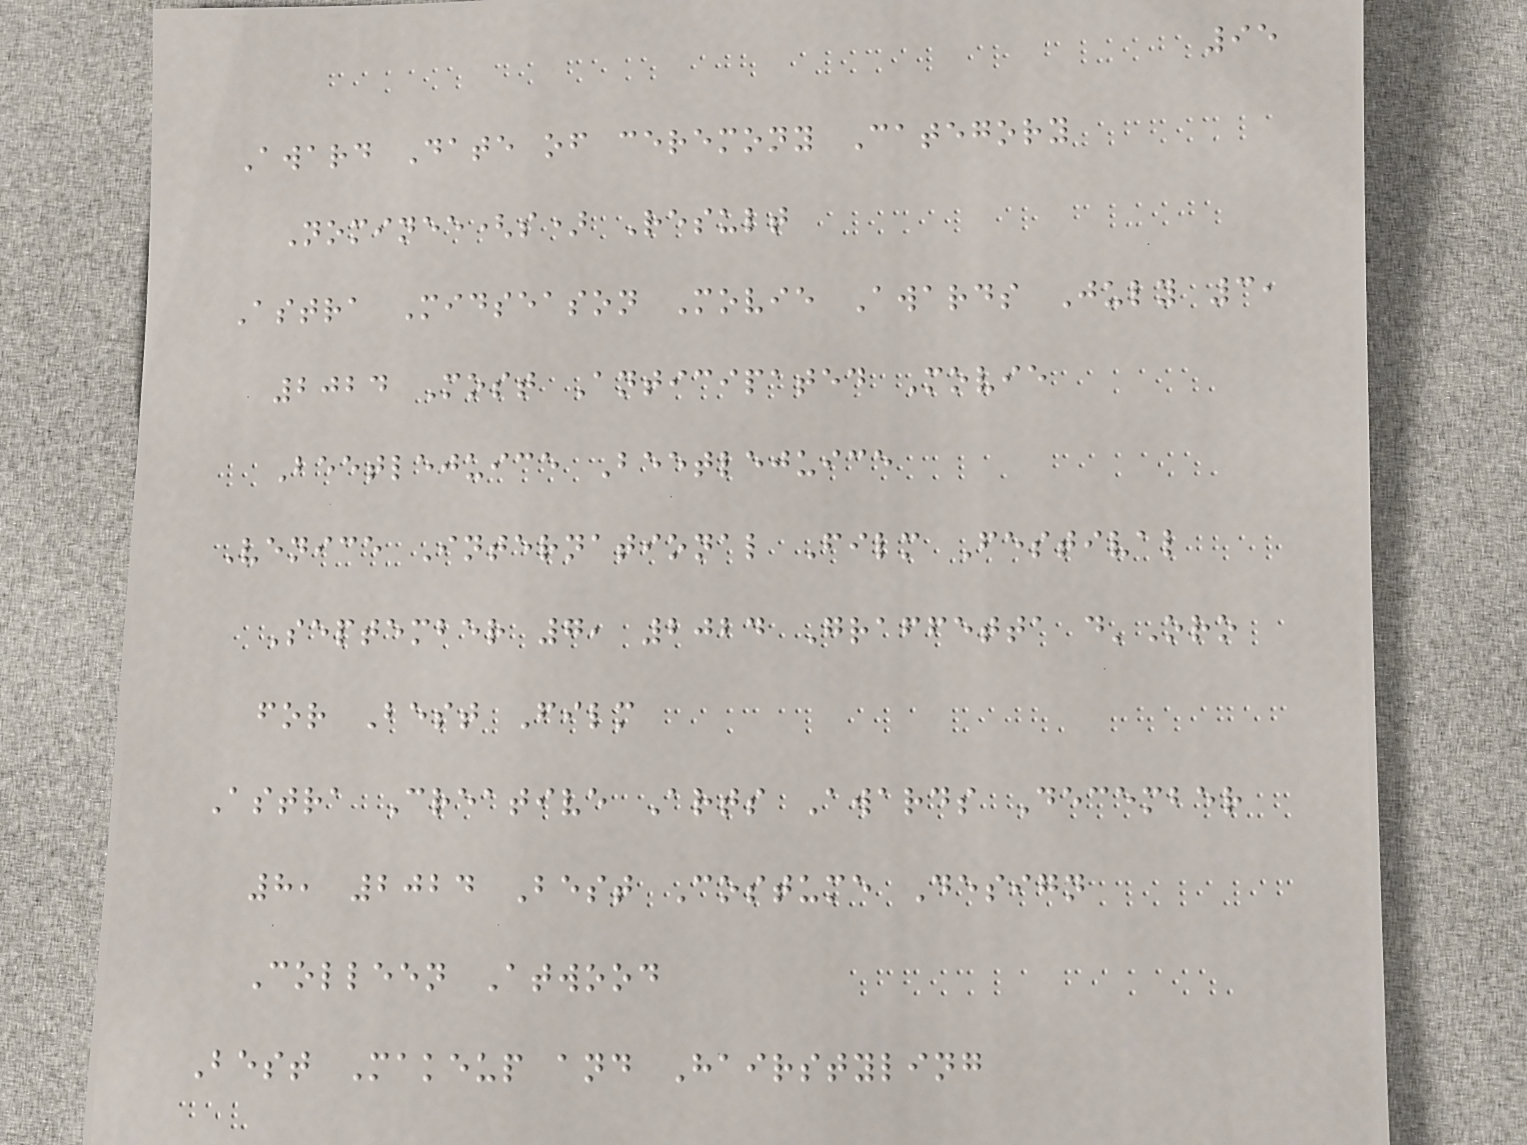95
Award Date of ceremony Category
Nominee(s) Result
Astra Midseason Movie Awards July 3,
2024 Most Anticipated Movie
Beetlejuice Beetlejuice
Venice International Film Festival
September 7, 2024 Graffetta d'Oro
for Best Film
Astra Creative Arts Awards December
8, 2024 Best Costume Design
Colleen Atwood
Best Makeup and Hairstyling
